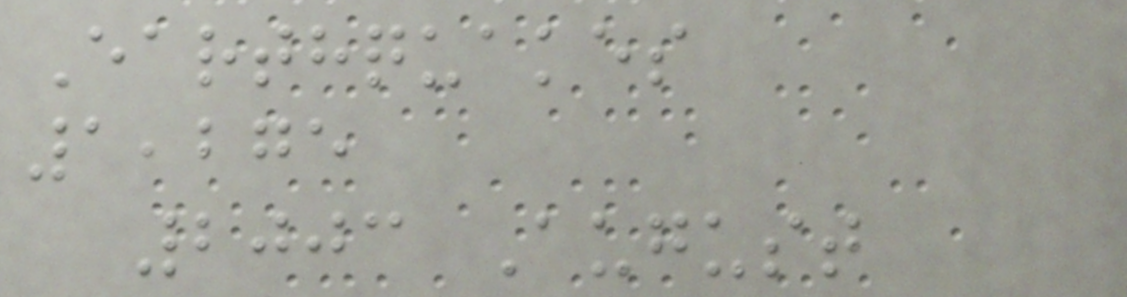Earthquakes
1,275
2003 August
